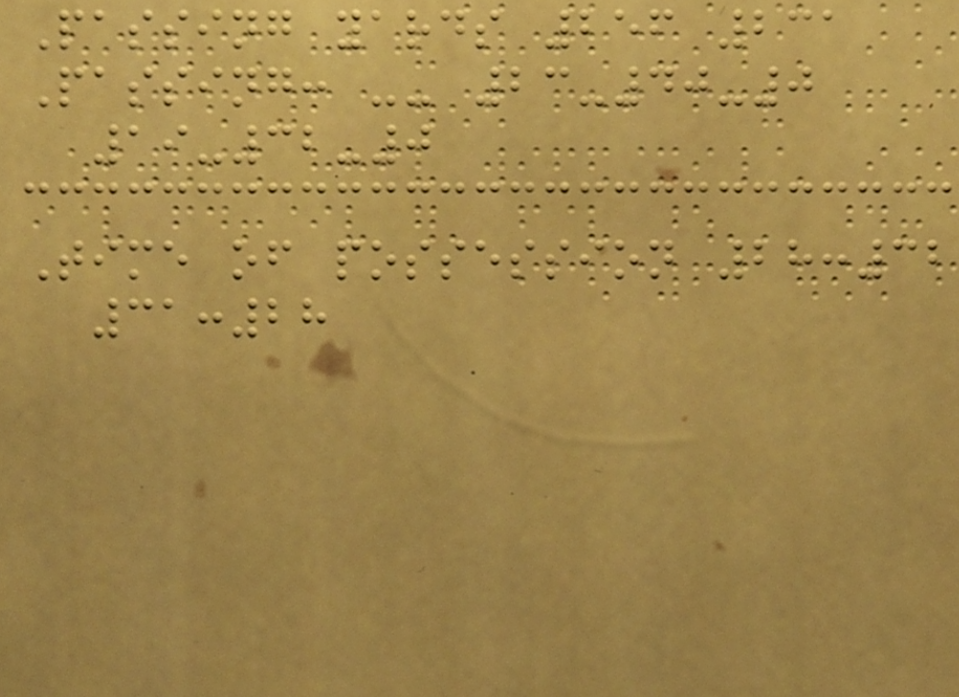Passing yards 256 231
Passing: -- 23-40-0
19-32-0
Time of possession 28:32
31:28
